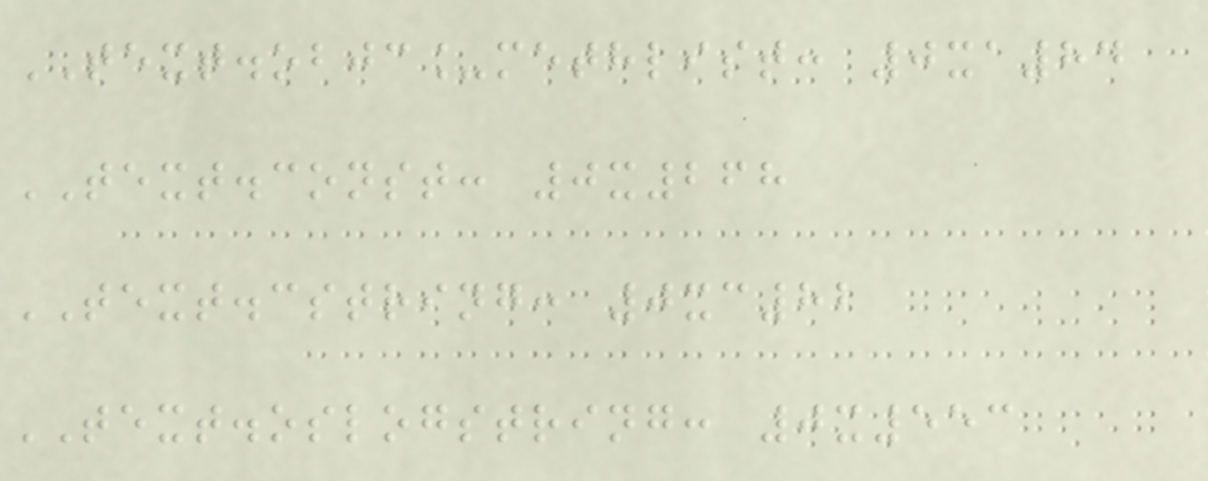TEXT.objc_methlist: 0xa84
TEXT.const: 0x268
TEXT.cstring: 0xc82
TEXT.oslogstring: 0x553
